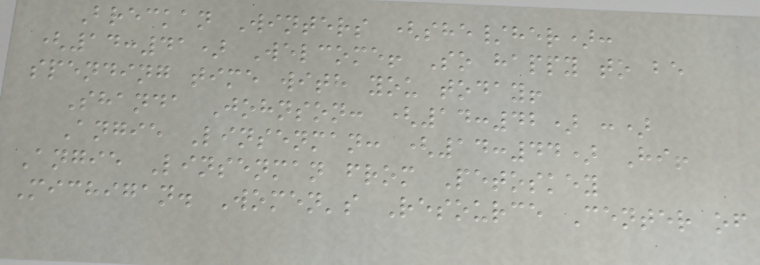Breckan Winters (she/her):
(14:41) Welcome! So happy to be
spending time with you today!
Shanda Johnson: (14:42) :)
Angie Linsenman: (14:44) Hi!
Angie Linsenman from Petoskey
Michigan. Women's Resource Center of
